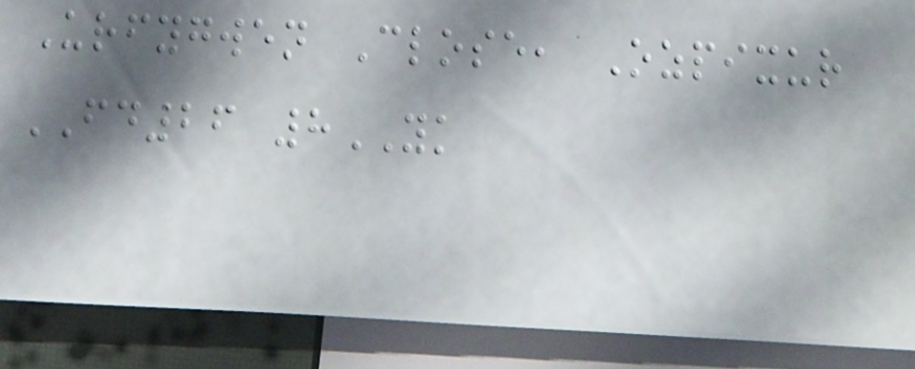Urfygwen Close, Ozpixur
FD26 8YK
